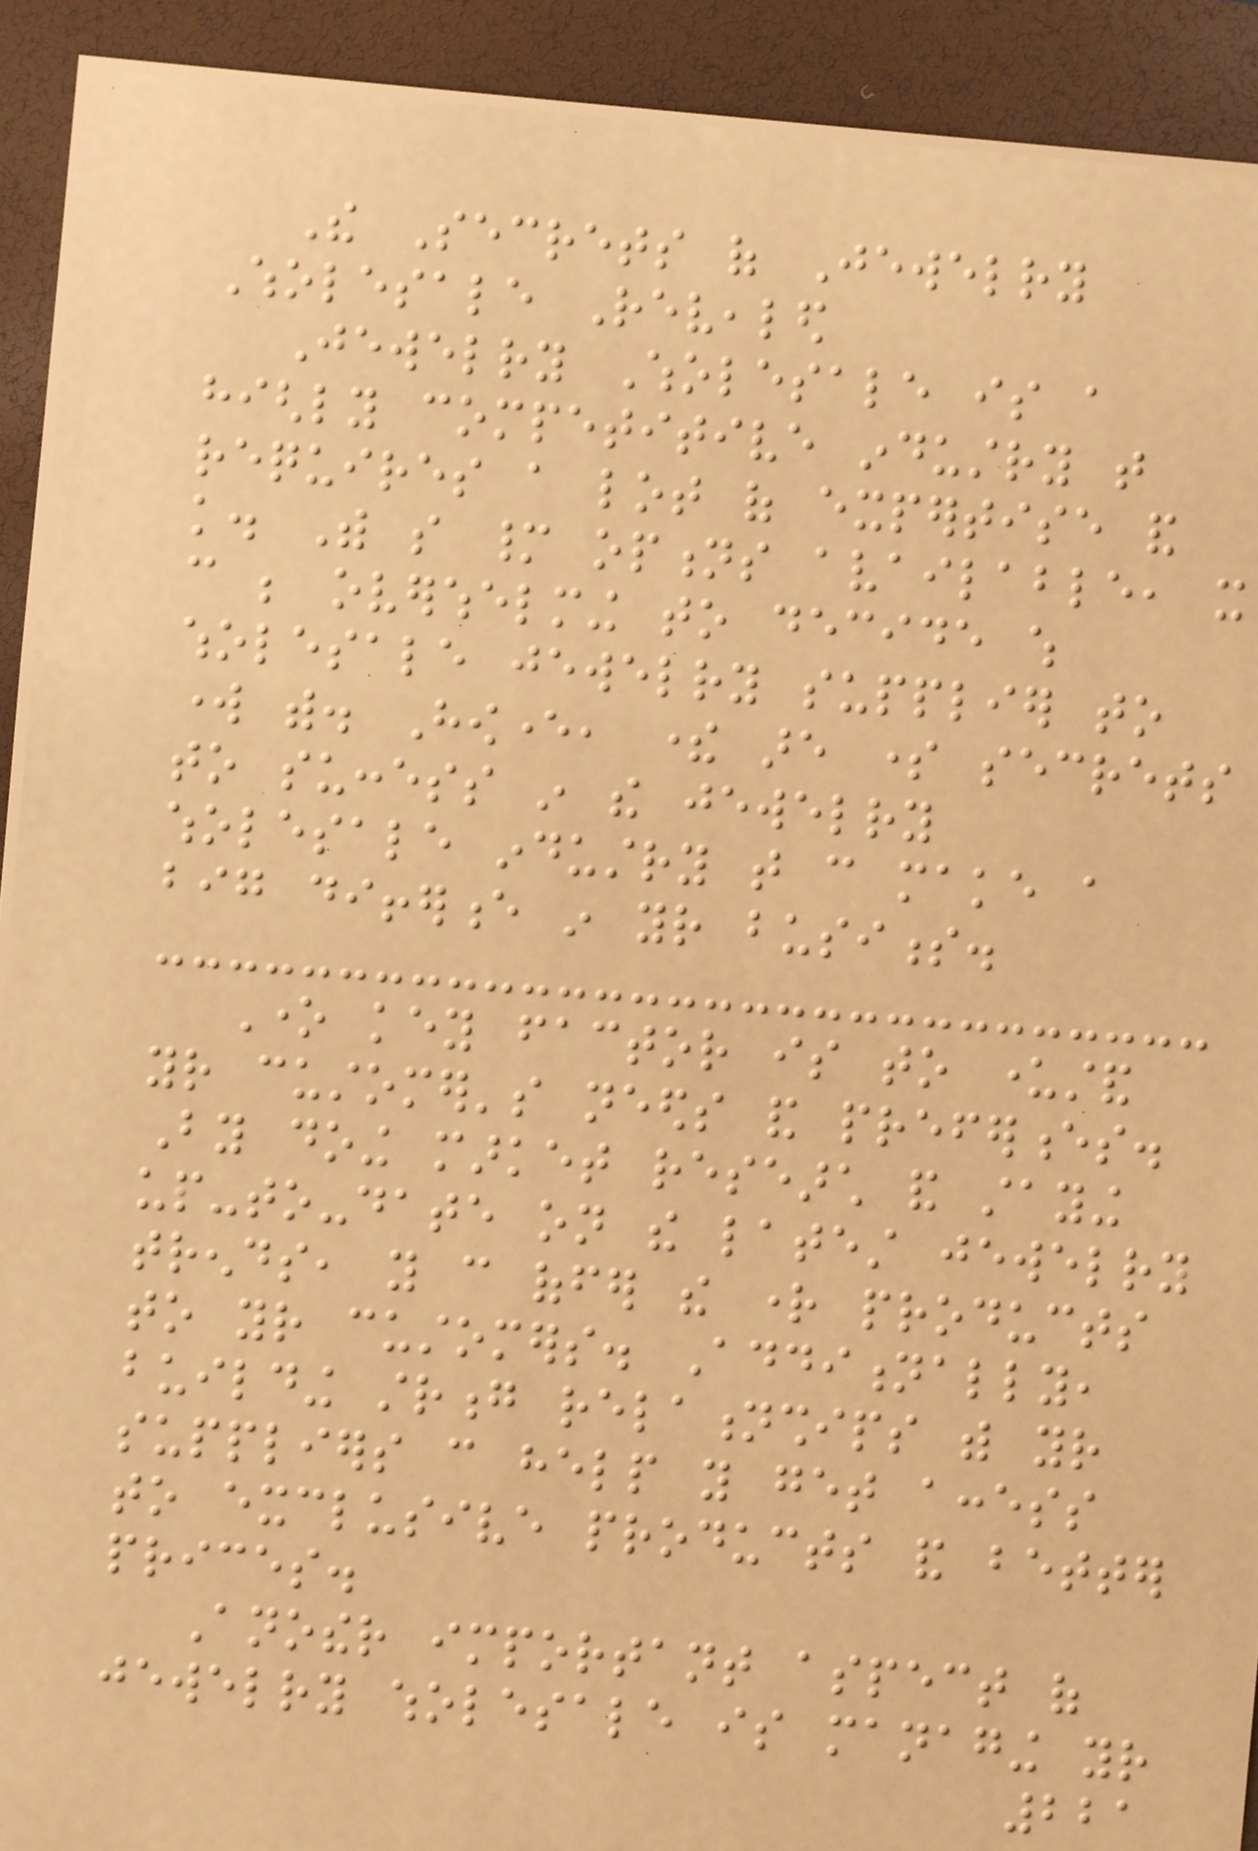The Secrets of Jewelry
Wholesale Revealed
Jewelry Wholesale is a
highly competitive industry that
requires a lot of expertise and
knowledge. With so many options available, it
can be overwhelming to decide which
wholesale jewelry supplier to
work with. However, there are some secrets
to success in the jewelry
wholesale industry that can make a
big difference in your business.
One key factor is to understand
your customer's needs and preferences.
By doing market research and staying
up-to-date on the latest jewelry
trends, you can offer the right products
to your customers. Additionally,
building strong relationships with your
suppliers can help you get access
to exclusive products and better
prices.
Another important aspect of
jewelry wholesale is managing your
221
